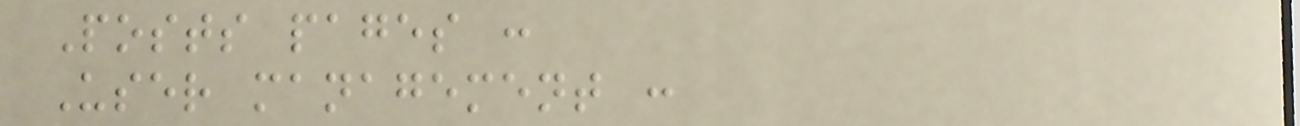Posts pages :
User management :
